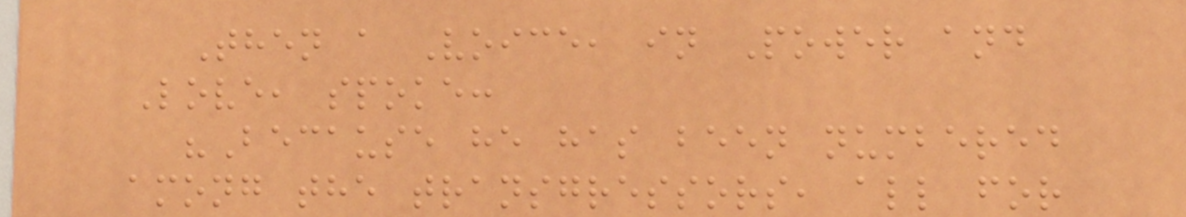Then a Voice, in Power and
Love, spoke:
"Because he has been numbered
among the transgressors, all for
